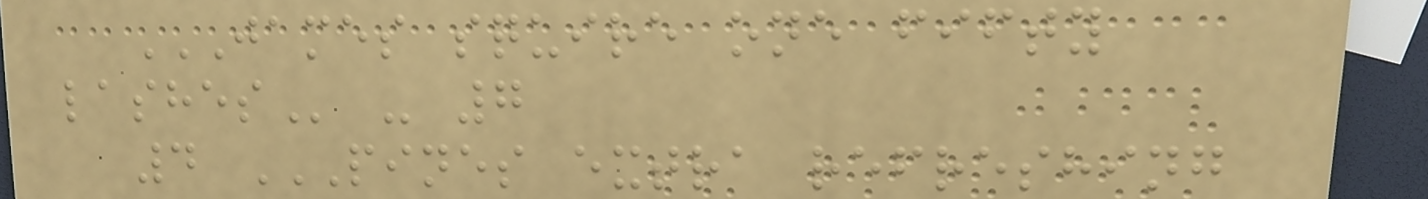JAMES SQUIRE ONE FIFTY
LASHES - 7
4 PINES EXTRA REFRESHING
